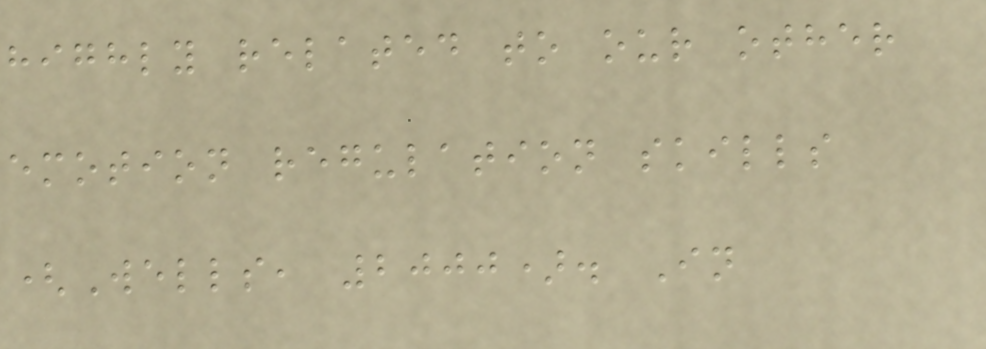highly related to our other
emotion regulation skills
(Wells, 2000). In
